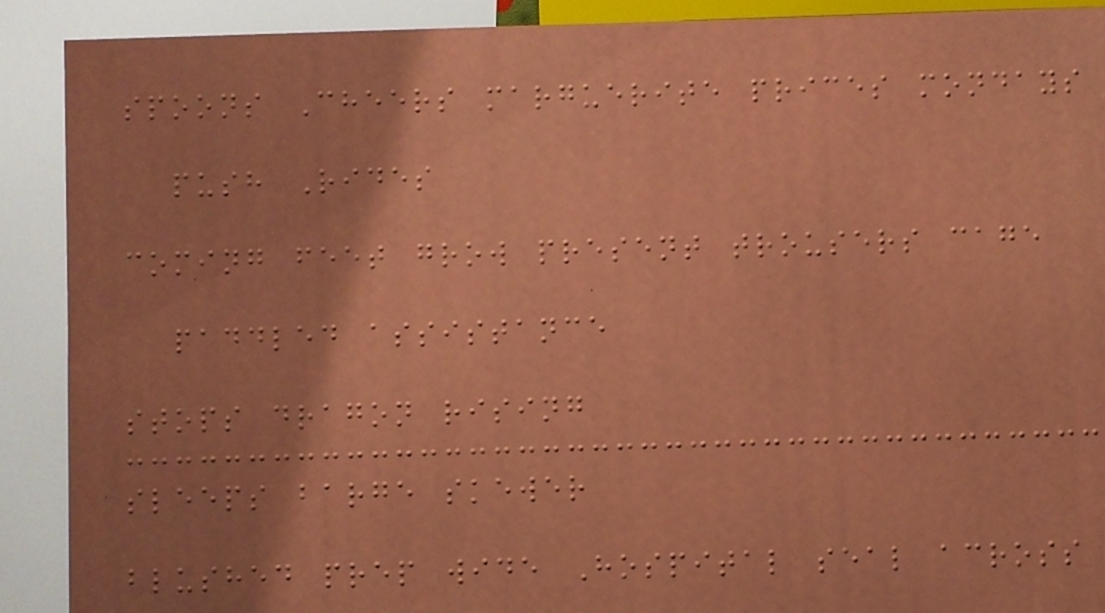spoons Cheers marguerite prices mondays
push Rides
coming feet grow present trousers cage
paddled assistance
stops dragon rising
sleeps barge skewer
blushed prep wide Hospital seal across
